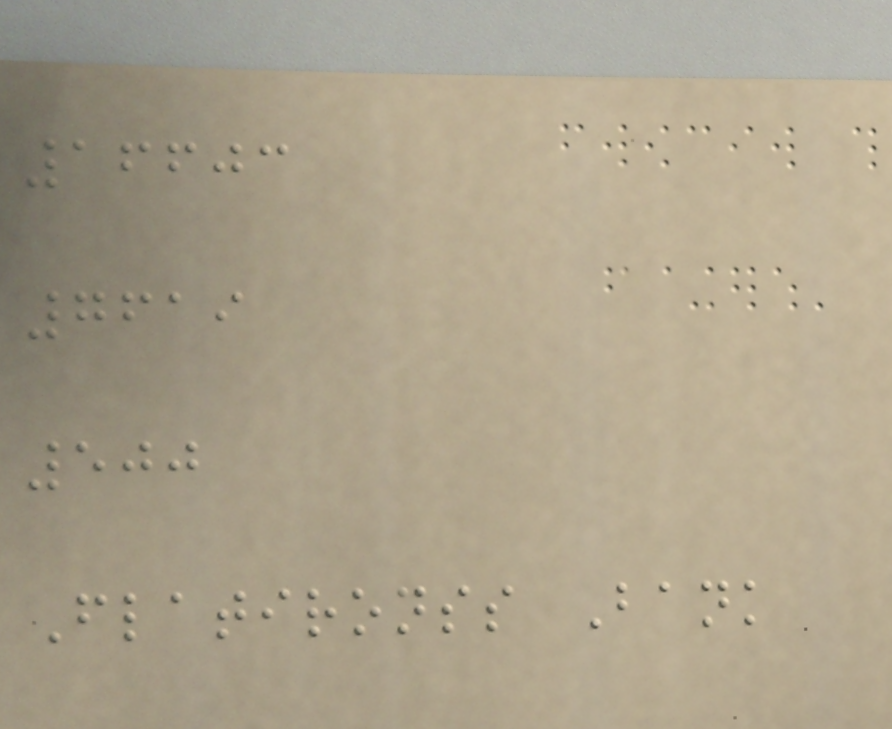16603
7619
500
Flatironss Bank
